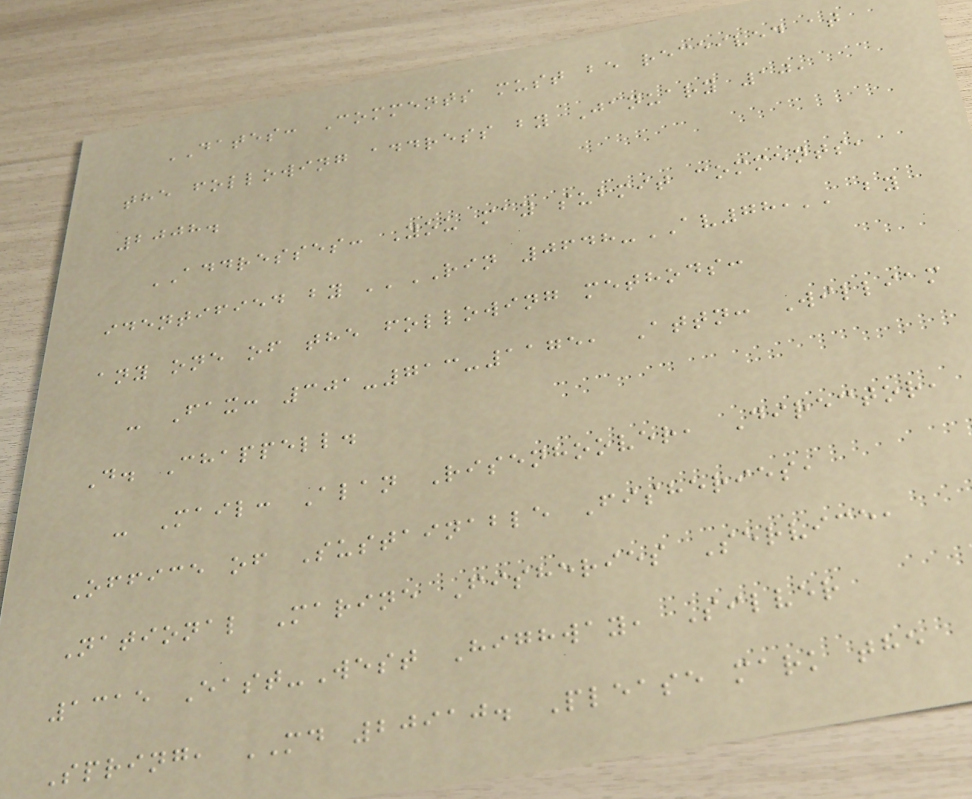DATES: Comments must be received at
the following address by January 10,
2008.
ADDRESSES: You may submit comments,
identified by ''RIN 0648-AV78,'' by
any one of the following methods:
- Fax: 301-713-1175, Attn: William
D. Chappell.
- Mail: Alan Risenhoover, Director,
Office of Sustainable Fisheries,
National Marine Fisheries Service,
1315 East-West Highway, Silver
Spring, MD 20910. Please mark the
